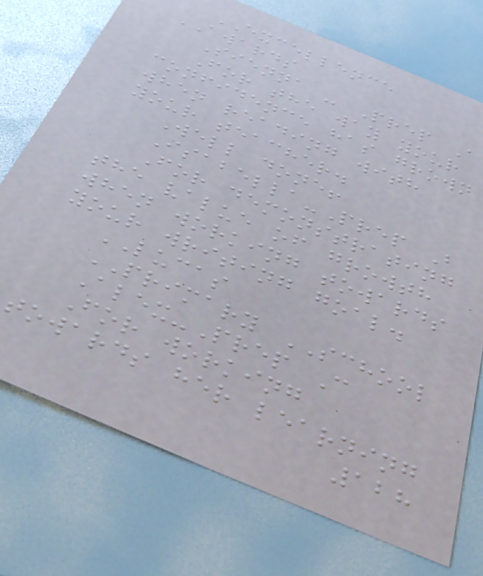EXCELLENCE
AWARDS
Sienna - Prep A
For the way your
confidence has grown
when reading with
your teacher.
Well done!
Isabella-Prep B
For demonstrating
the value of growth
when working towards
your writing goal.
LUCAS
PRIMARY SCHOOL
Alex-Prep C
For working
towards her learning
128
